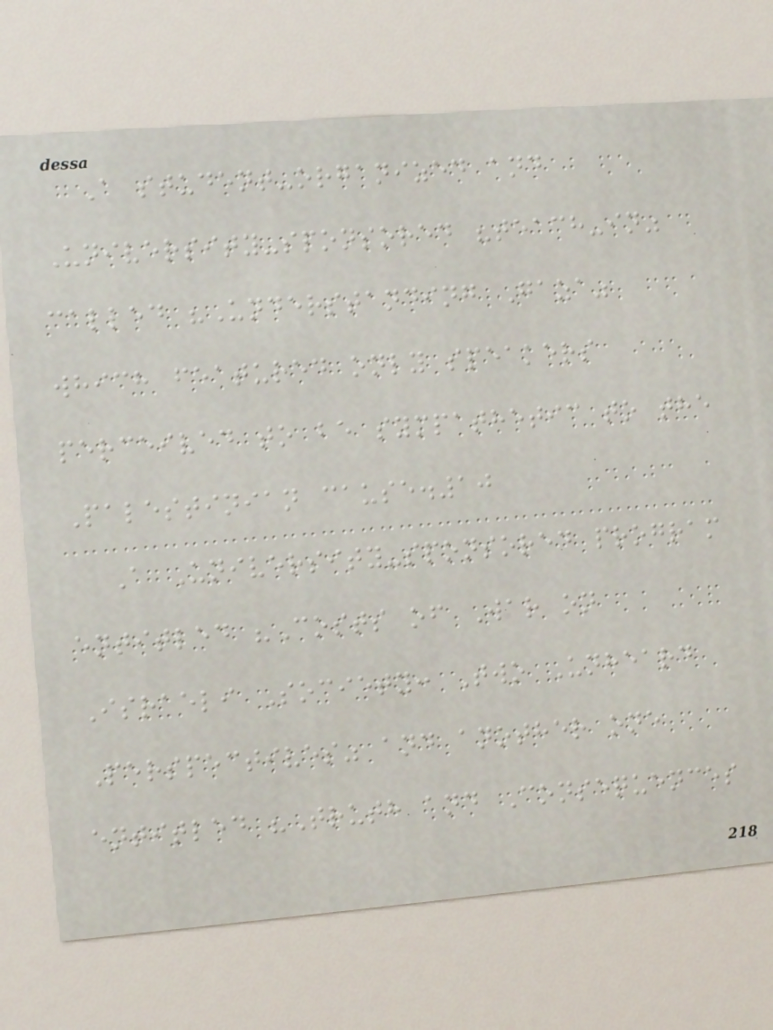A student-organized and
University-sponsored "teach-in"
called "Understanding Gaza"
which featured only speakers
perceived to be sympathetic to the
Palestinian cause.10
A University-sponsored program
entitled "Costs of War on
Israeli Society: Two Unheard
Perspectives" and another one
entitled "Truth and Consequences
